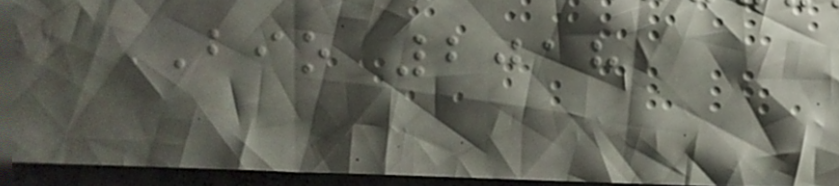BIO 2018
